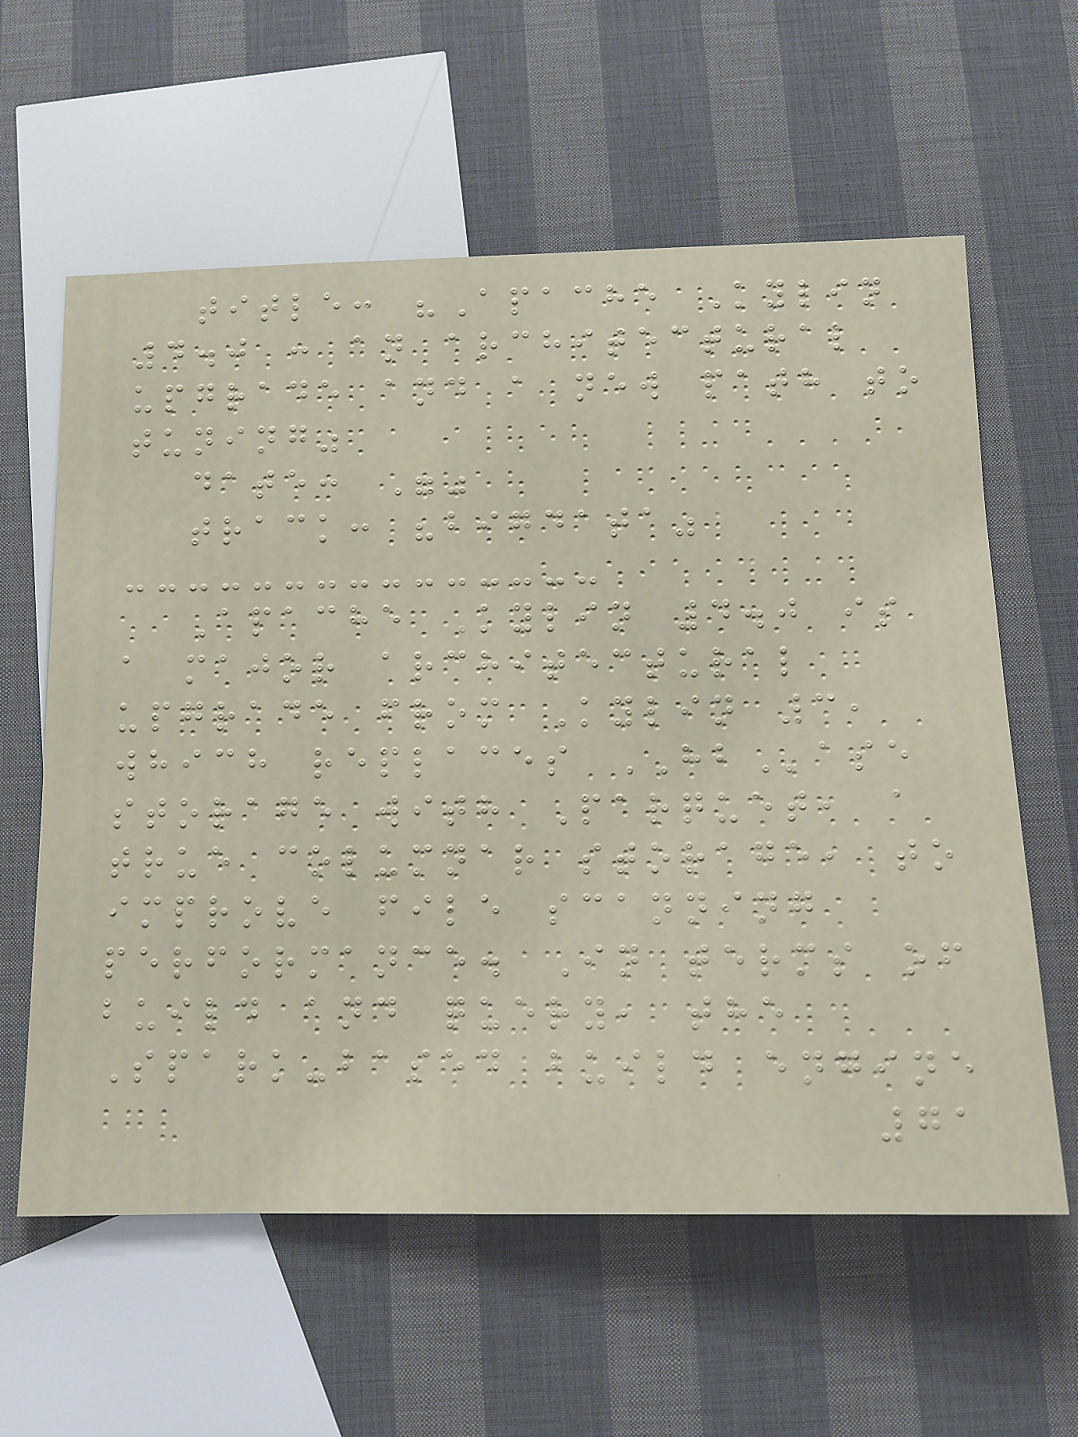title: "Apache Kylin
4.0 : an architectural
upgrade and a new path to
tuning"
date: ""
track: "bigdata"
Apache Kylin 4.0 is
a major architectural
upgrade from Kylin 3,
which replaces HBase
storage with Parquet, a
true columnar storage, to
improve file scanning
performance. In terms of
build and query, the
Spark-based build engine
71
